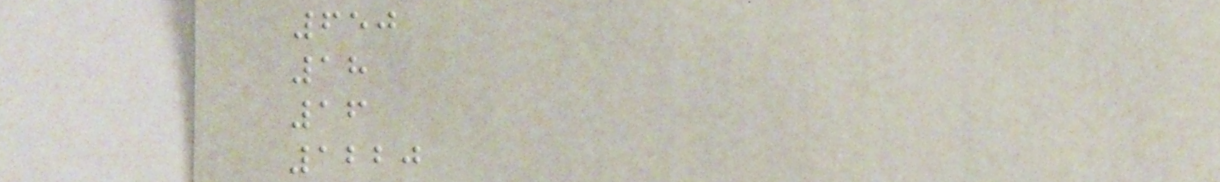650
18
16
1220
